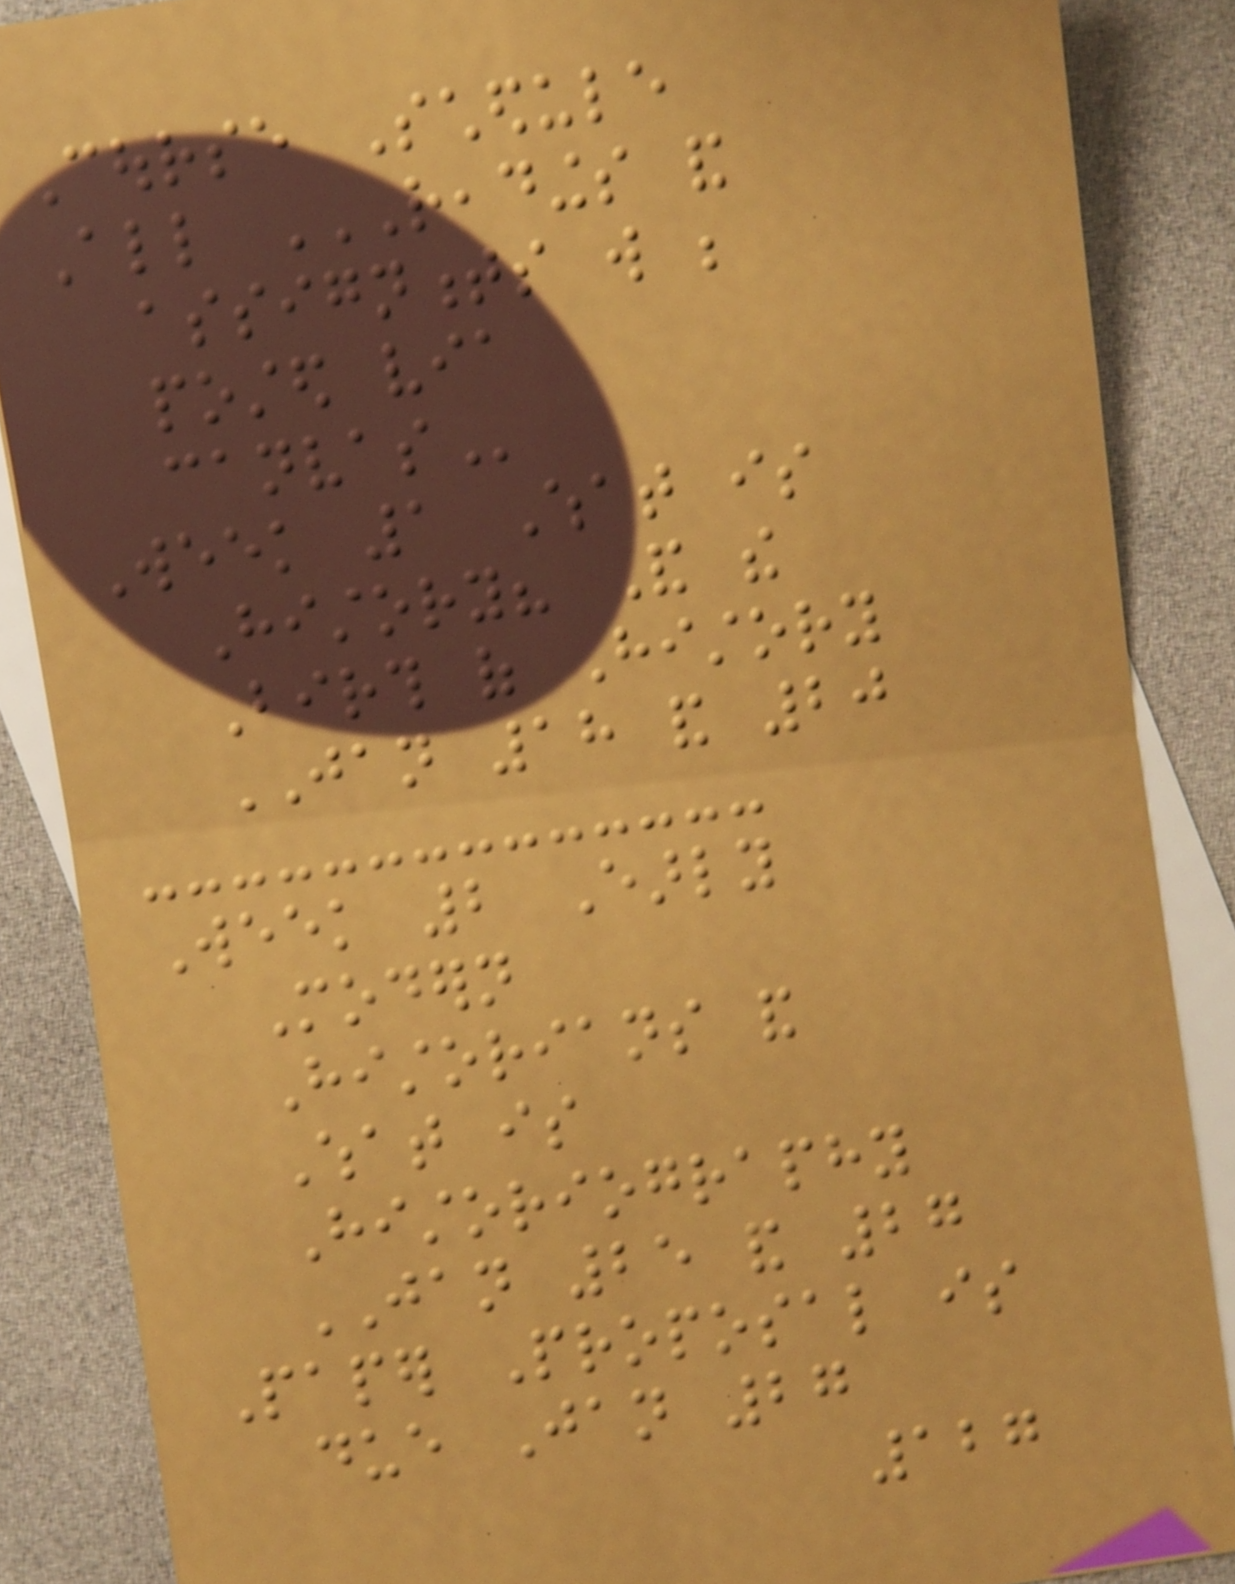Course Schedule
All READINGS AND
ASSIGNMENTS WILL BE
POSTED VIA
CANVAS
Week 1 What is
History? And the
Birth of History
JAN 18 and 20
Week 2 Early
Modern
Historians and
What is
Historiography
JAN 25 and 27
Paper Proposal is
due Jan 27
127
